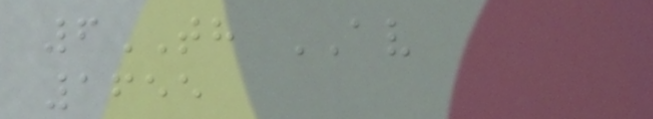6TH AV
1655
